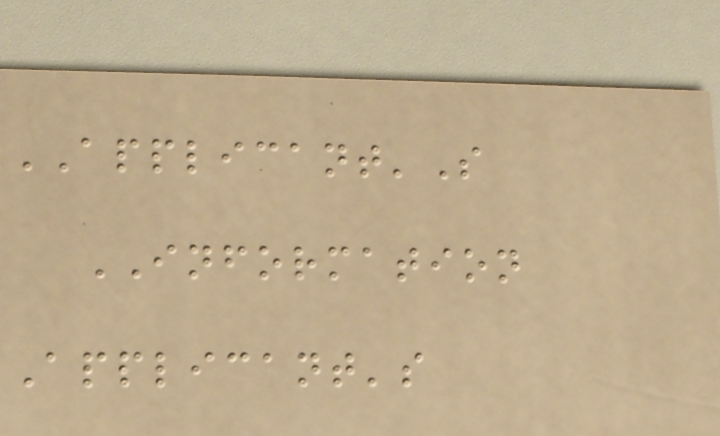APPLICANT'S
INFORMATION
Applicant's
